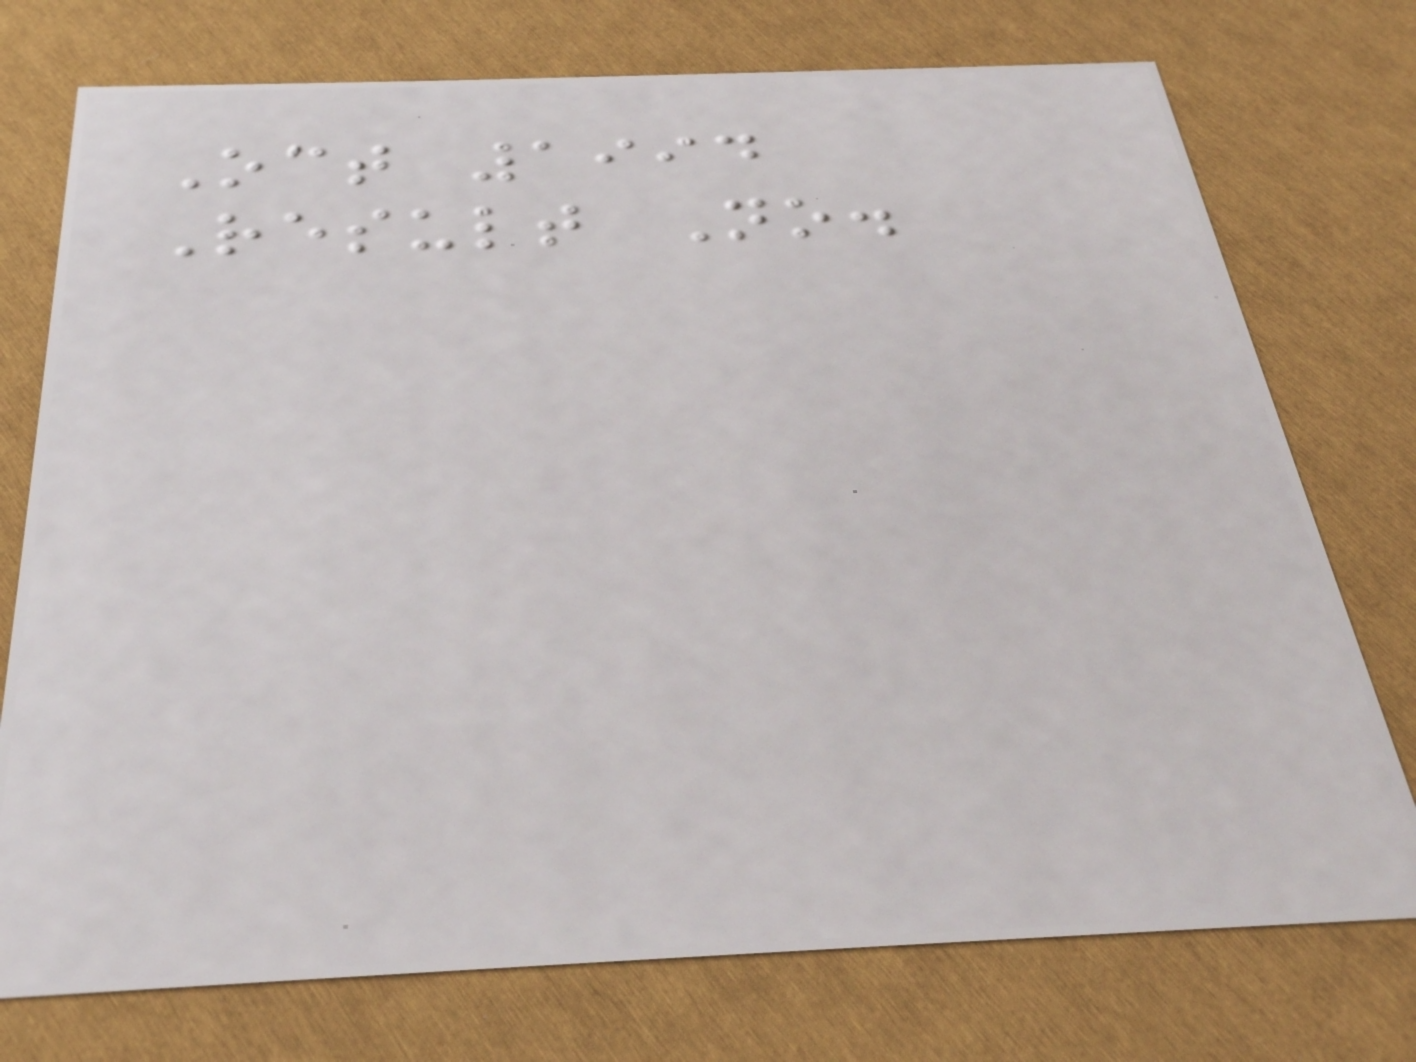Oct 1994
Result No.
